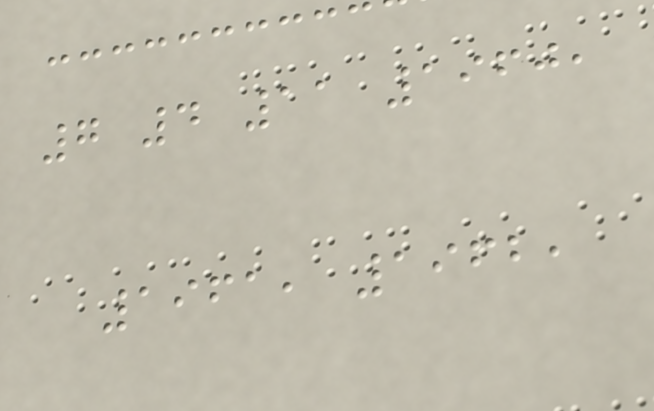7 4 11 1960,
1961, 1962,
